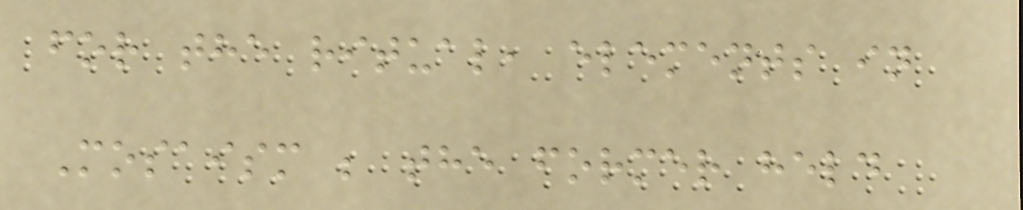for the ritual, elements in
Mosaism ; the former held
